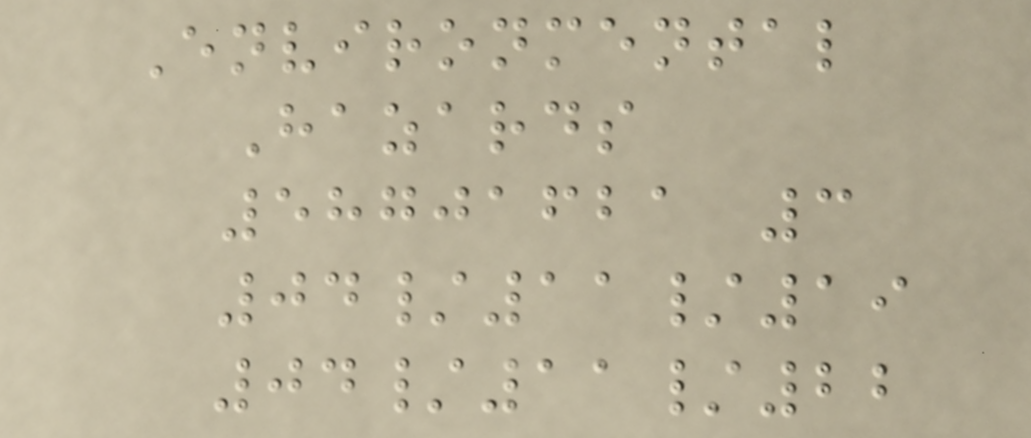Environmental
Hazards
58701621 3
04/11/19
04/11/22
